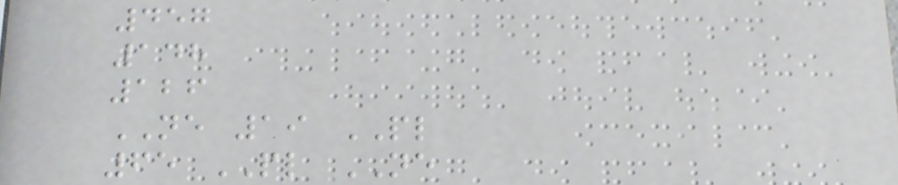457
148
126
NE 19 PL
65 PL NE
